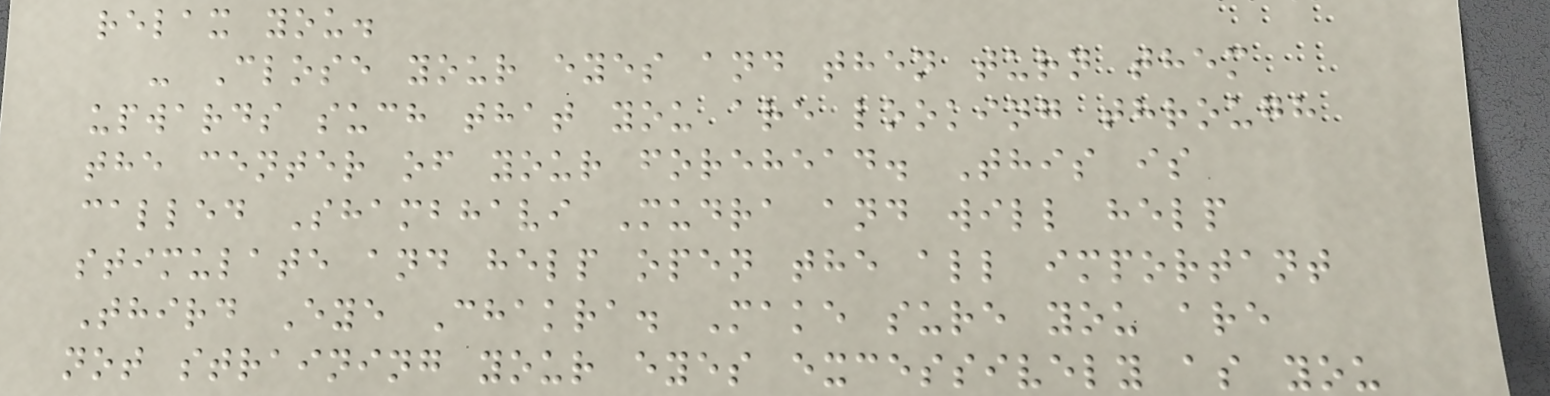relax you.
- Close your eyes and then turn them
upwards such that you are looking through
the center of your forehead. This is
called Shambhavi Mudra and will help
stimulate and help open the all important
Third Eye Chakra. Make sure you are
not straining your eyes excessively as you
